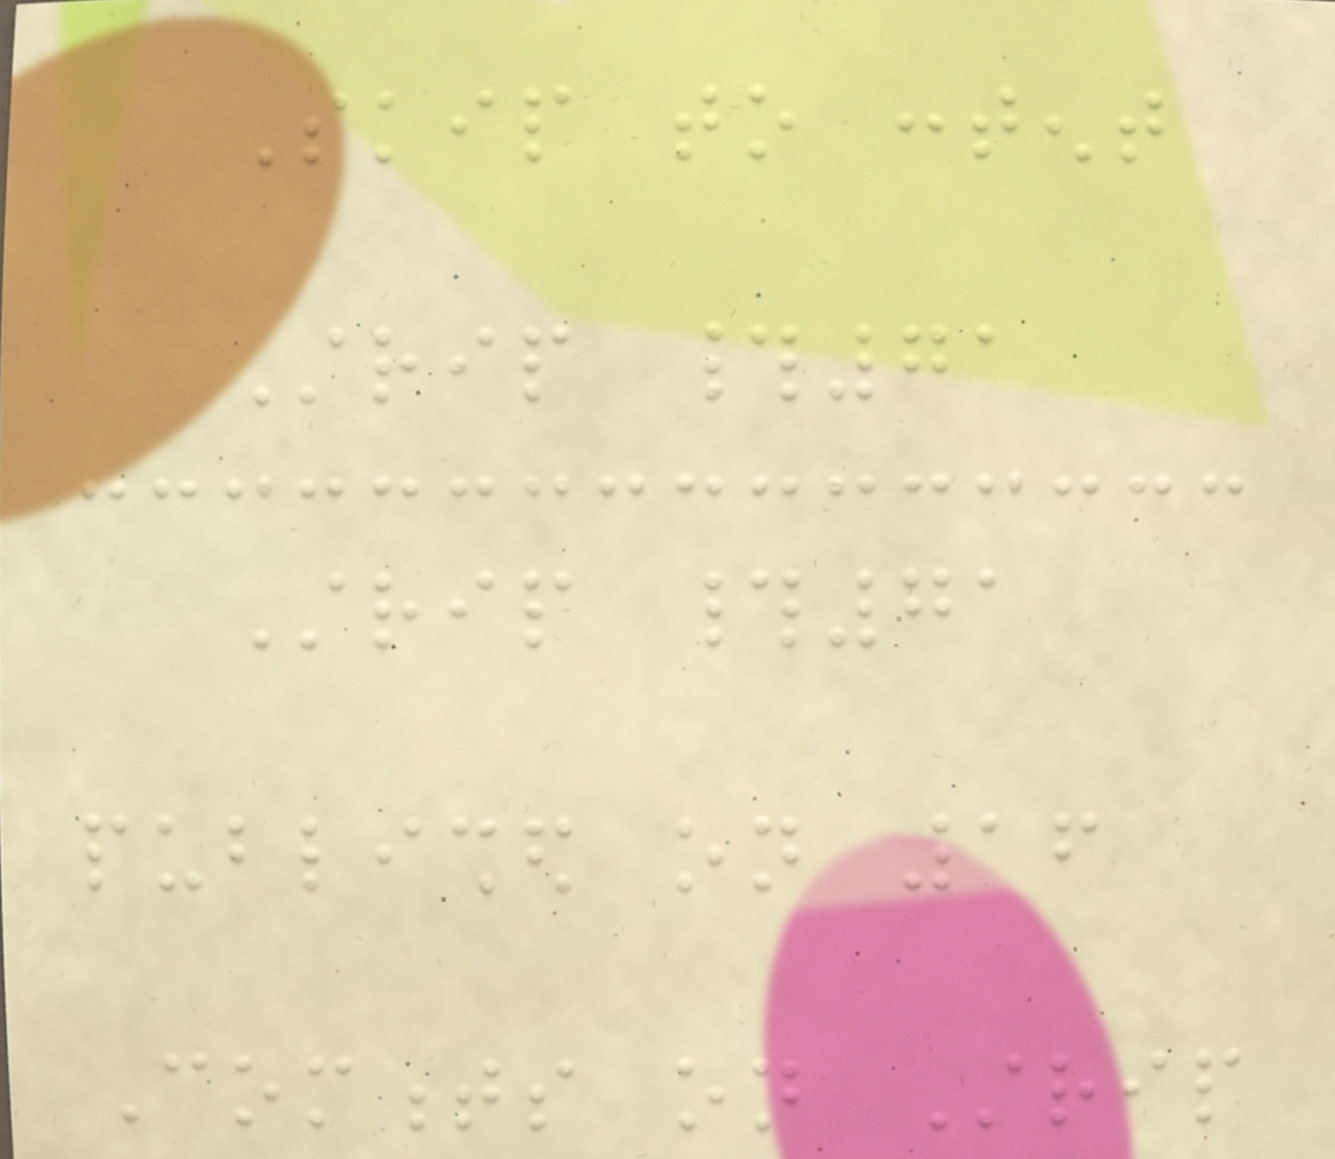Skip to content
Strip #71
Strip #71
published on 16
Comments on Strip
